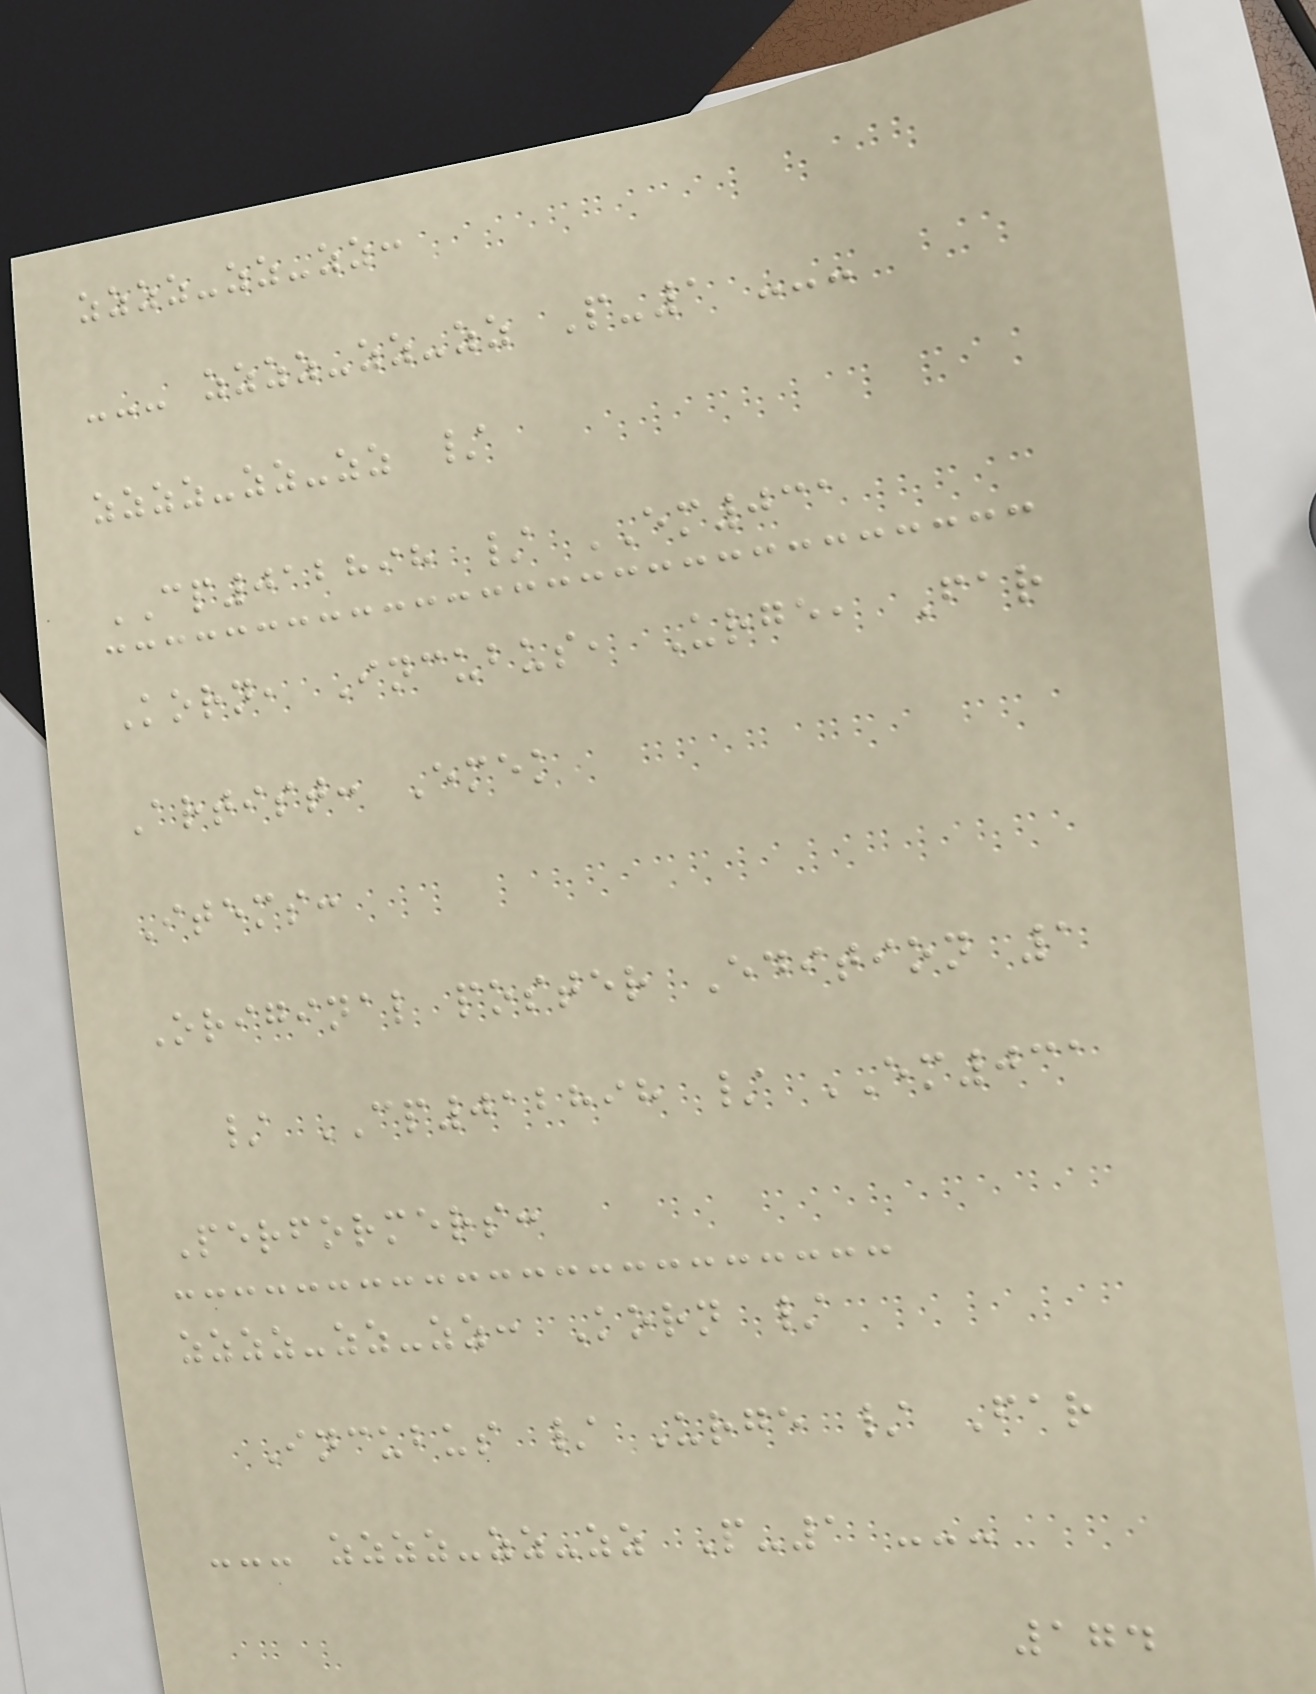zzzz-zz-zz:
--- zzzz-zz-zz P-1 ---
zzzz-zz-zz /
CP012898 / EM031
Korn, Incubus, Urge, Far
Artist: Emek
Items:
Original poster Edition 1
/ CP012898 / EM031
Performers:
zzzz-zz-zz: Korn /
Incubus / Urge / Far
--- zzzz-zz-zz P-1 ---
174
